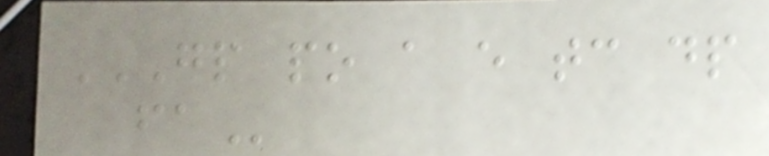GP PO A E TC DP
FA
